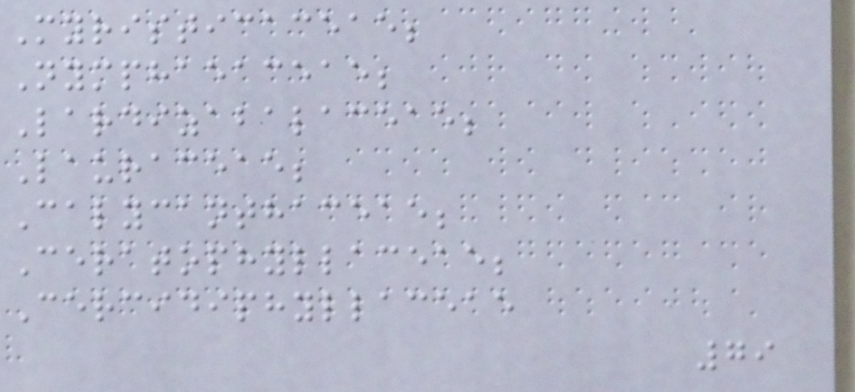Myristicaceae;
Nymphaeaceae;
Lardizabalaceae;
Lauraceae;
Calycanthaceae;
Ceratophyllaceae;
Cercidiphyllaceae
79
